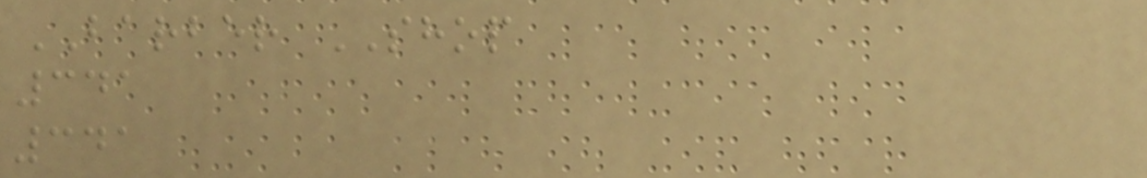BARBER SHOP
341
341
